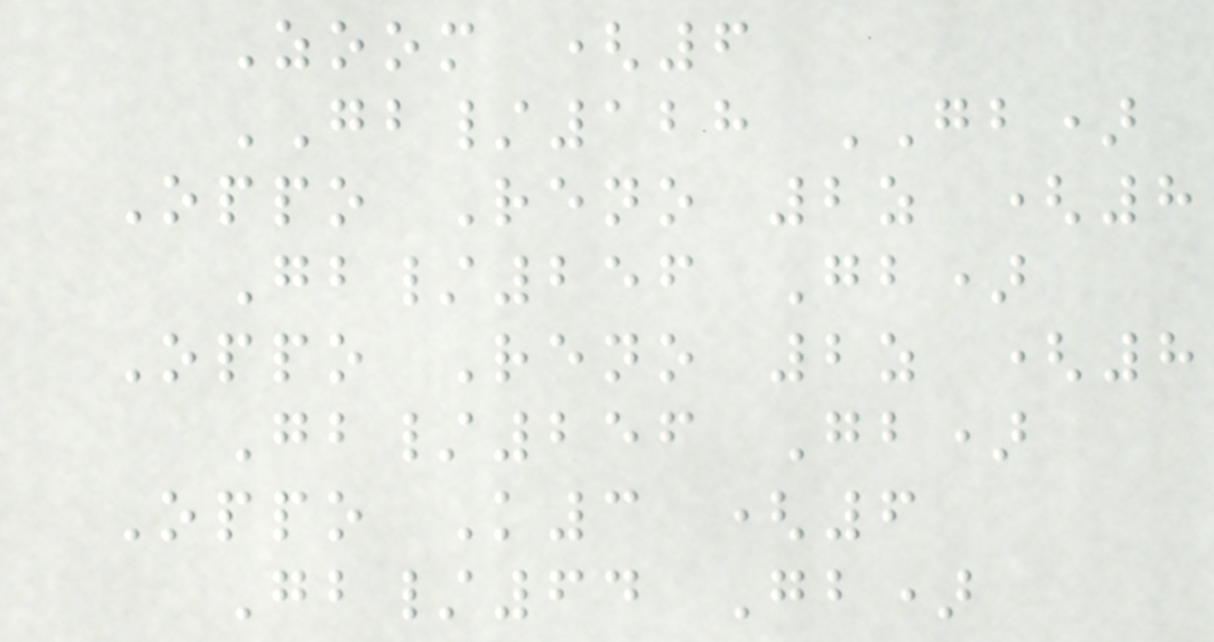Zoom (6
GB/128 GB)
Oppo Reno 2z (8
Gb/256 Gb)
Oppo Reno 2z (8
Gb/256 Gb)
Oppo K3 (6
Gb/64 Gb)
